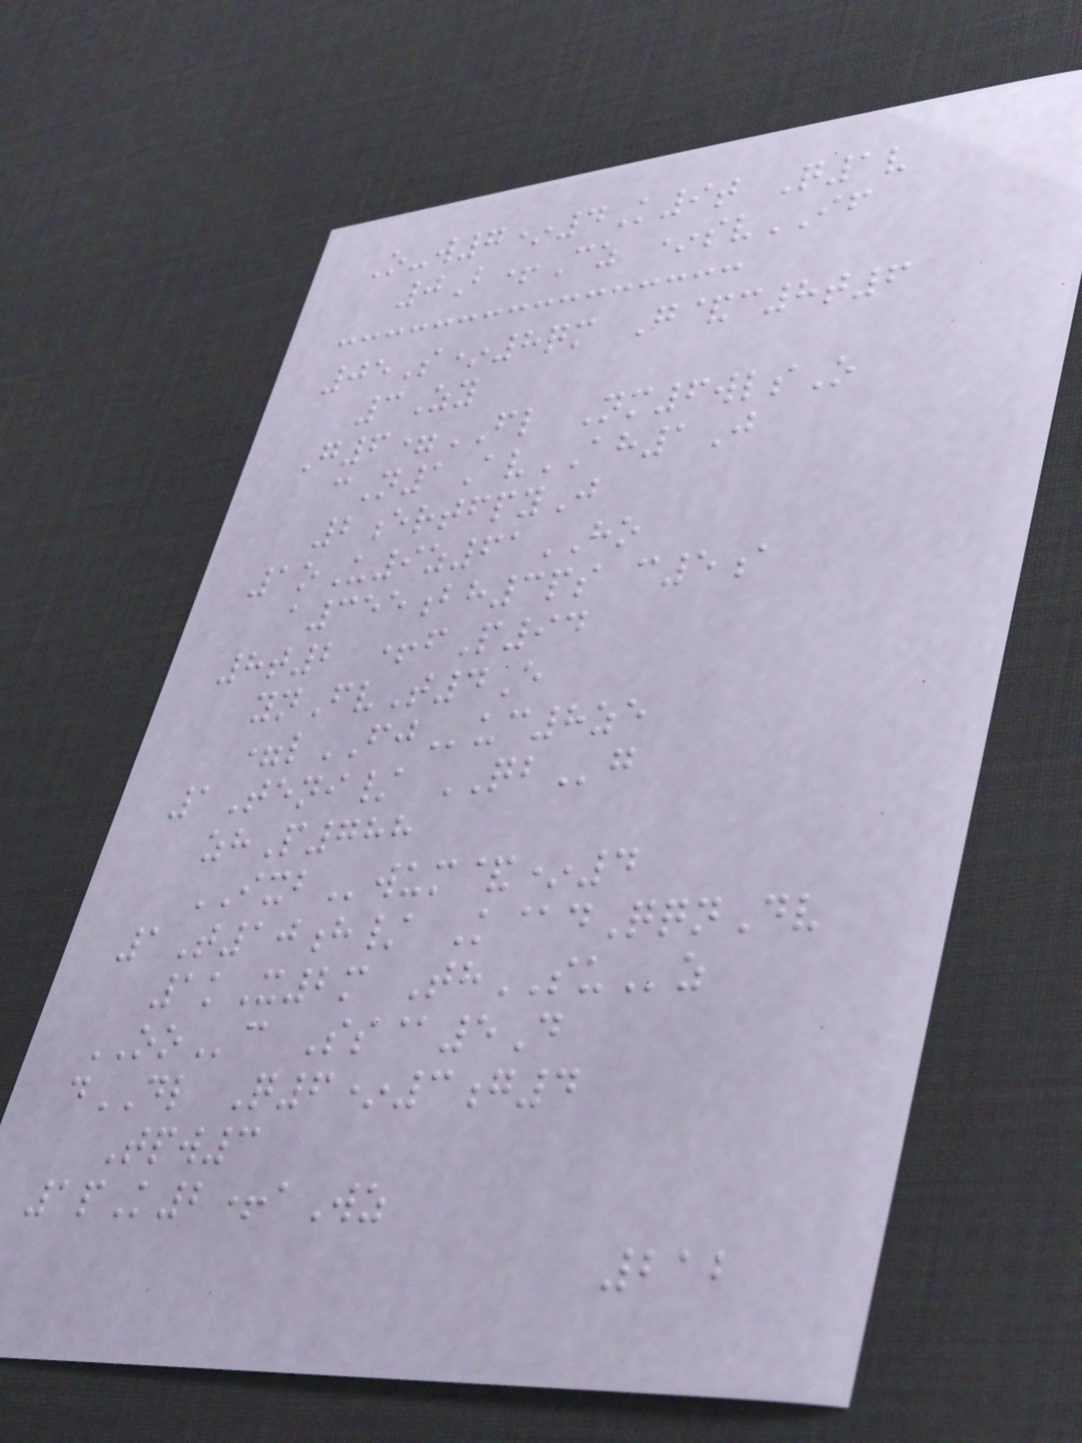O-w7*4K9t Q1v
0B+Cz *svIF
05S*8qm G&c8t6
3Zy
G6=FL Nm6wlsO
cN1AvAH1J
2ertfpyJ
1oU9z61HO
a355bh3ps c5a
8t2 +fP94
ynFvT4E
=lFJuc8ze
1Teni/ QBg
zhP788
IXBwum&*4
1T10h/ K@dQqnDv
1kX2m ThSUz
OOc Ss@5D
dDL Q6*3g4
Tpw3
1pK2+aWz
212
